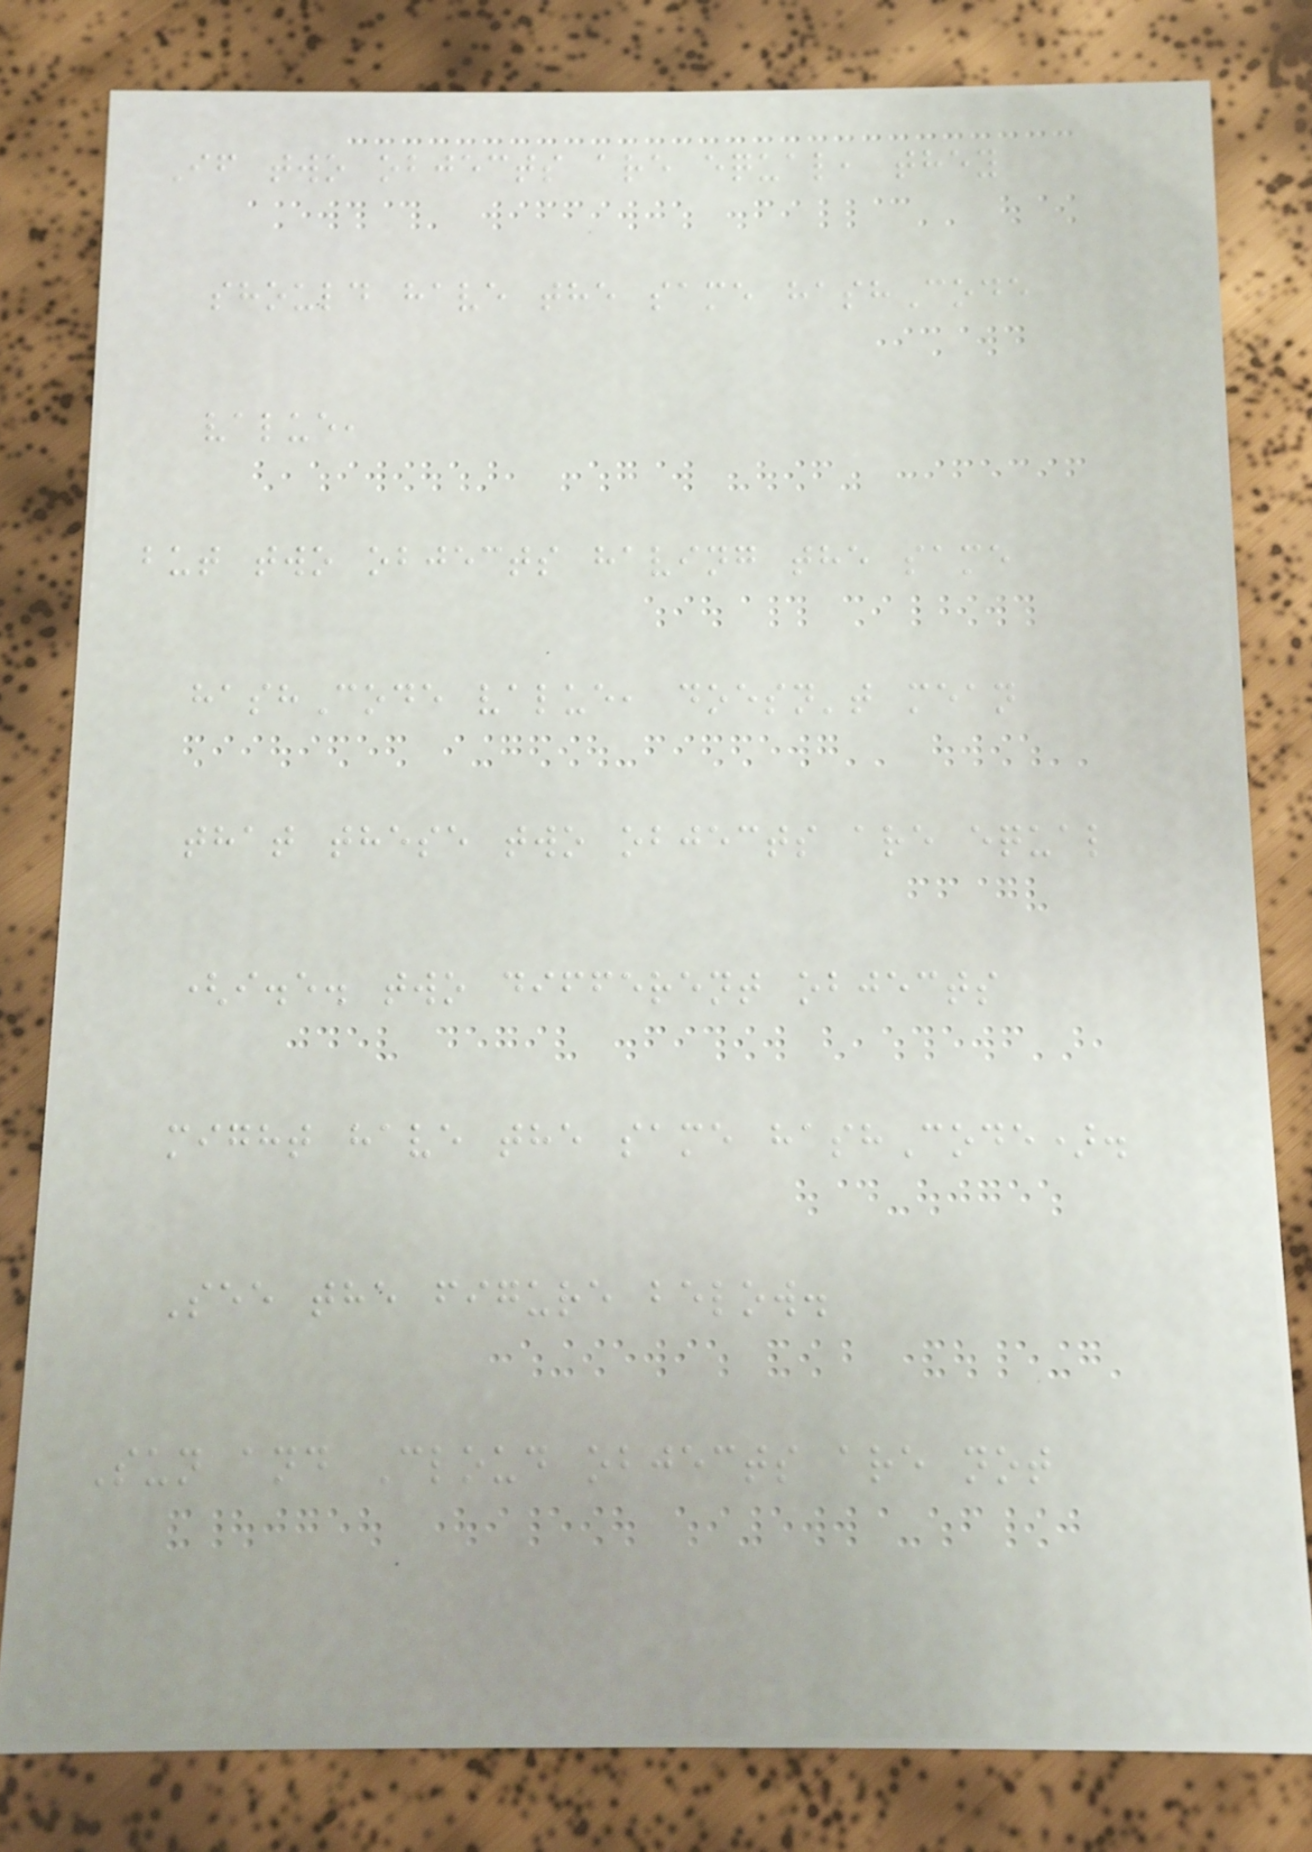If two objects are equal, they
should have the same hashCode
value,
but two objects having the same
hashCode value, doesn't mean
that these two objects are equal
(i.e. two different objects
might have the same hashCode).
See the figure below.
Sun and Cloud objects are not
